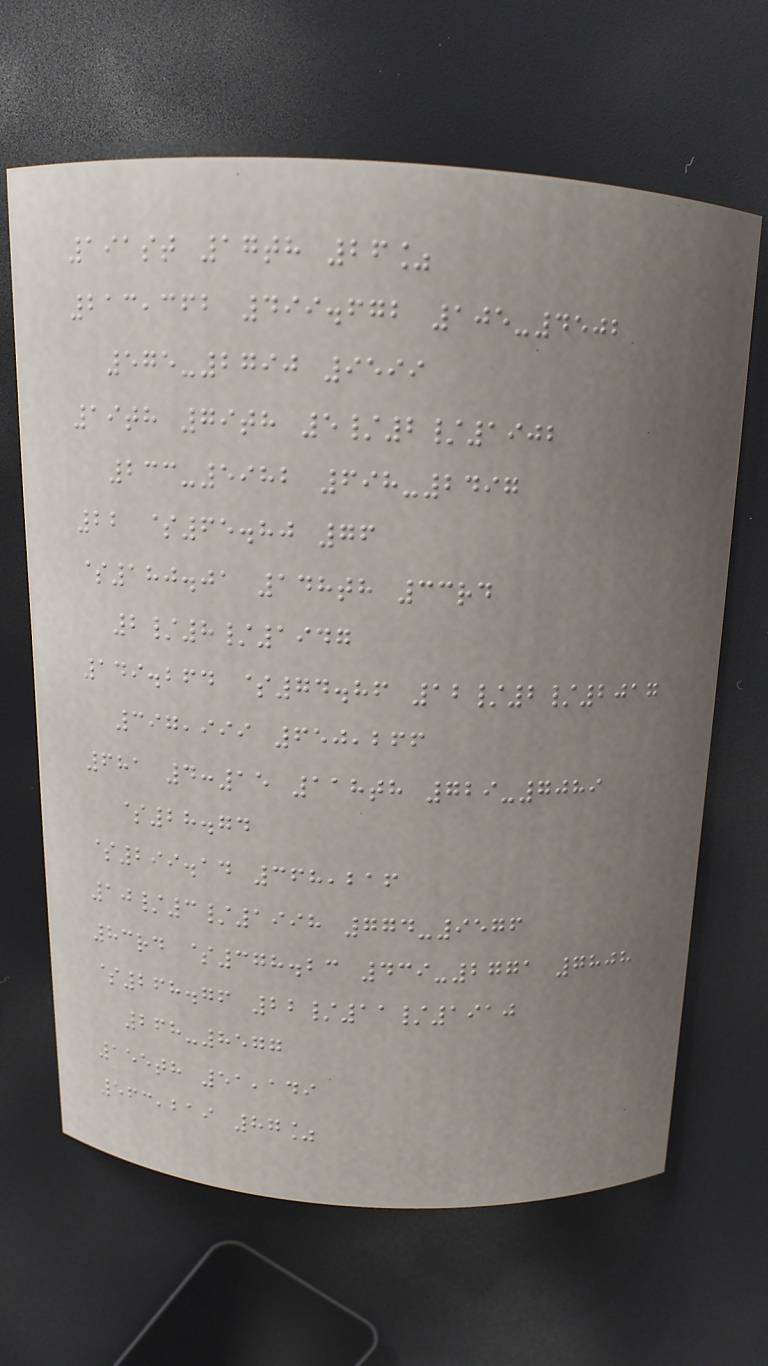191st 17th 26%
213,362 499.672 105-4502
575-2790 9599
19th 79th 5/2/1902
233-5982 698-2497
22 $65.80 76
$180.01 148th 33rd
2/8/1947
149.264 $74.86 12/2/2017
397,999 650,266
681 4:15 118th 729-7089
$28.74
$299.14 368,216
10/3/1998 774-9576
83rd $378.23 439-2771 7808
$268.76 22/11/1910
268-8577
155th 51,149
563,219 87%
